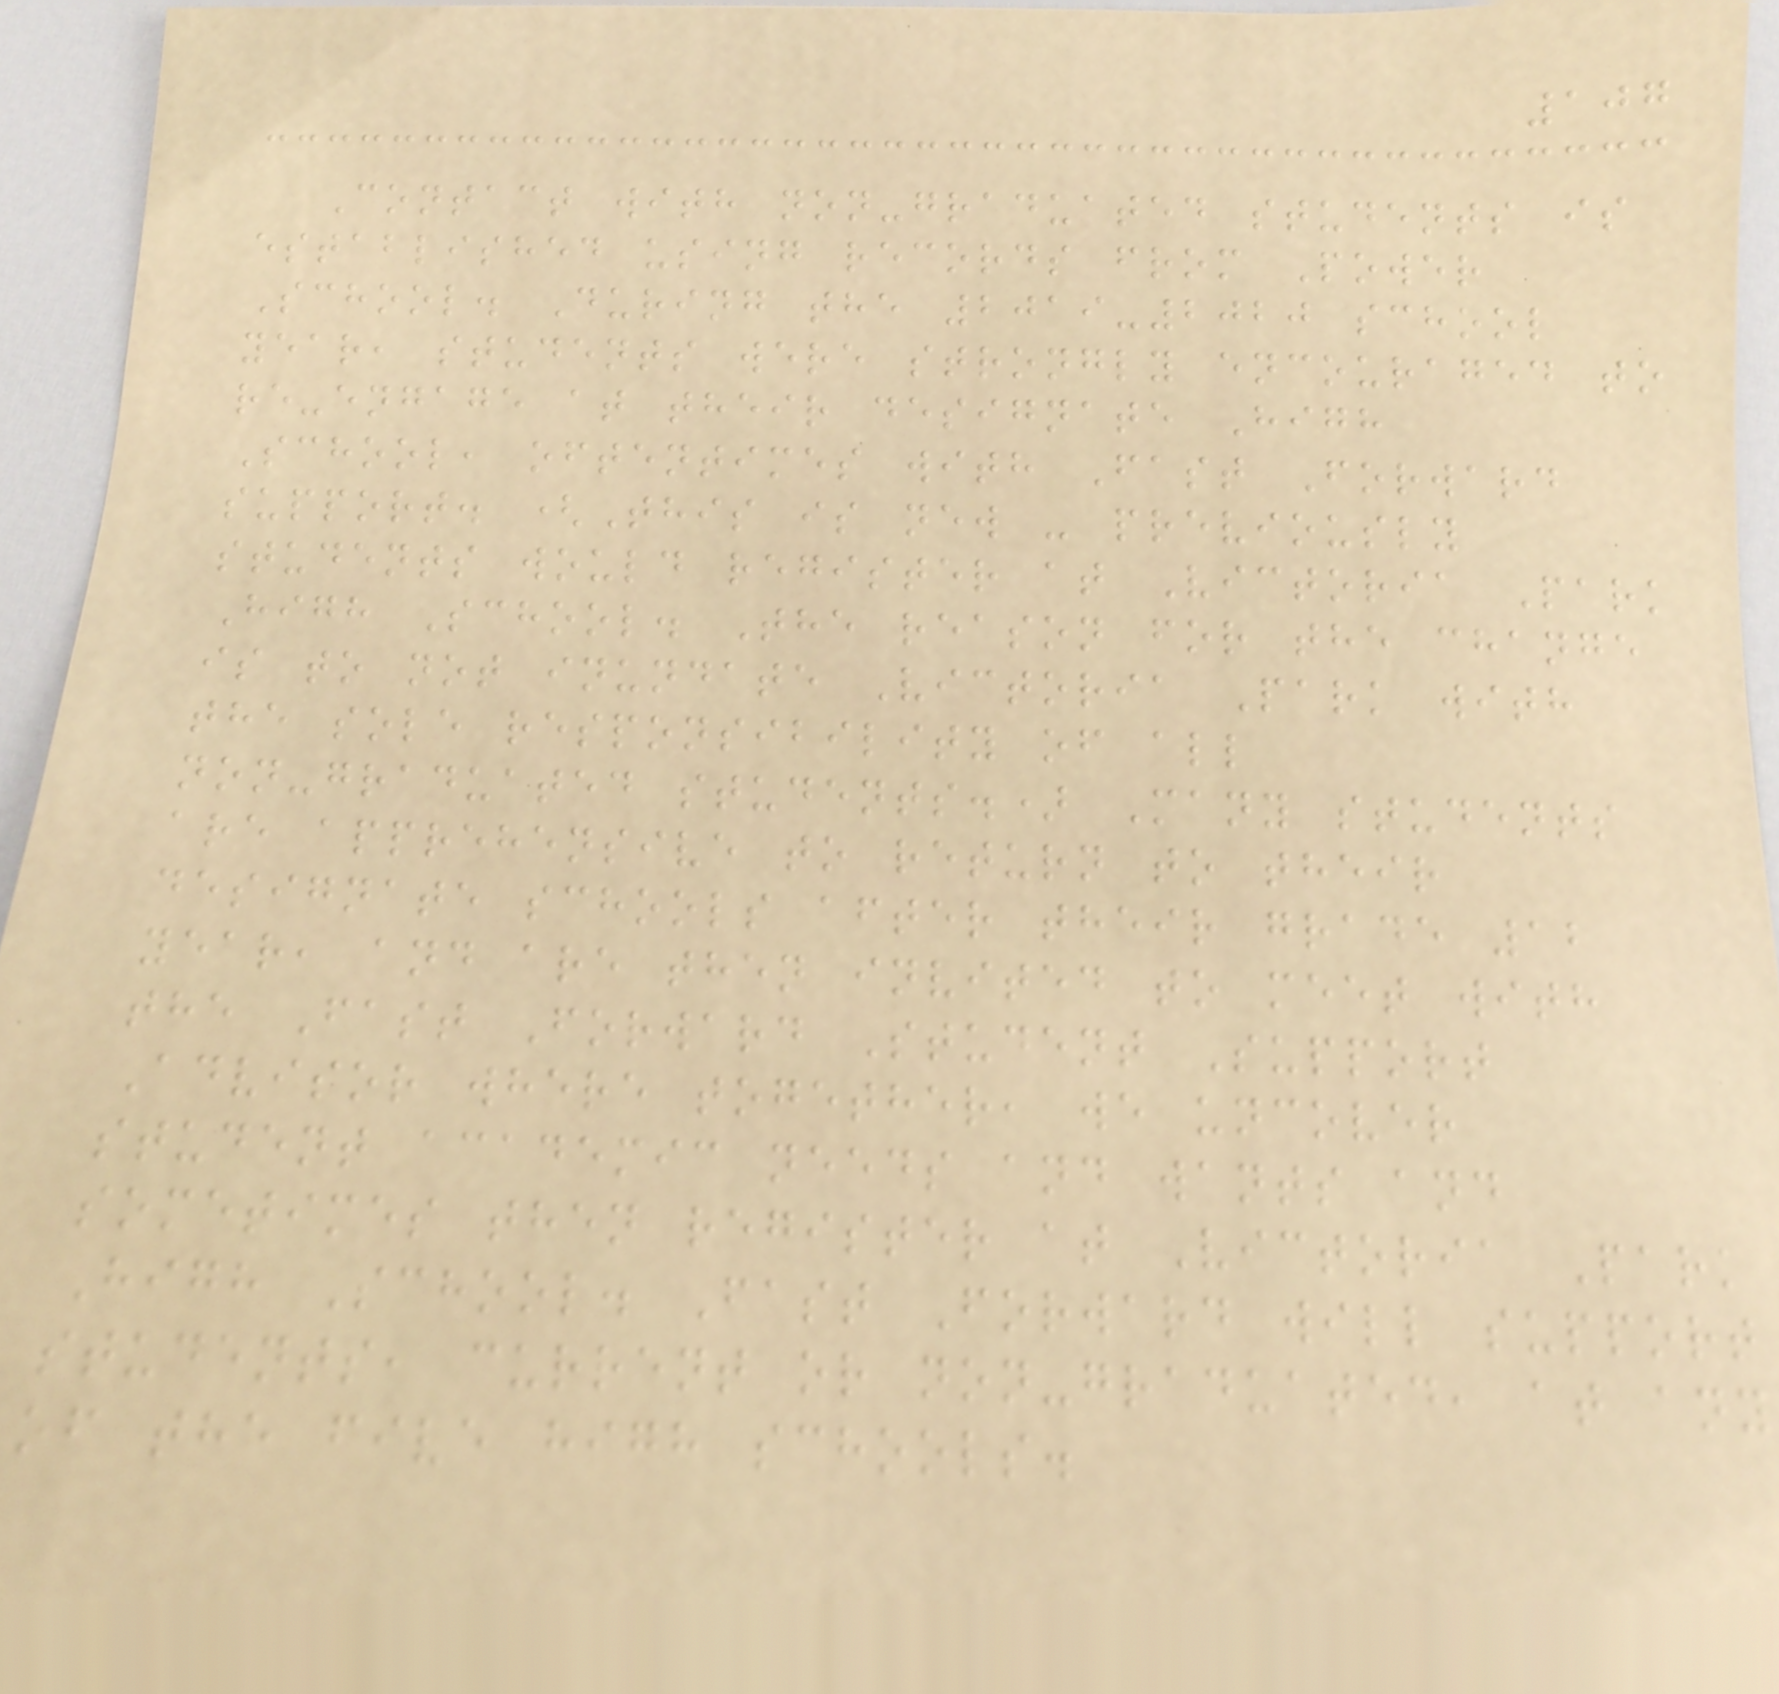107
Contact with non-graduated students is
established using records from Power
School. During the 2019-2020 school
year, students were strongly encouraged to
re-engage at their designate High
School, oftentimes with Fast Forward
support. (This is new - previously
students would register at Victoria Park
High School. The reason for the change
is to not inundate Victoria Park with
the sole responsibility of all
non-graduated students.) Many students
are apprehensive to return to their
designate schools after their grade 12
year, and are then invited to meet with
the Fast Forward Student Support
Advisor where together, we uncover
student academic needs and wants and
sometimes then register at Victoria Park
High School. Fast Forward will support
students, current or non-graduated, at any
of the five high schools.
